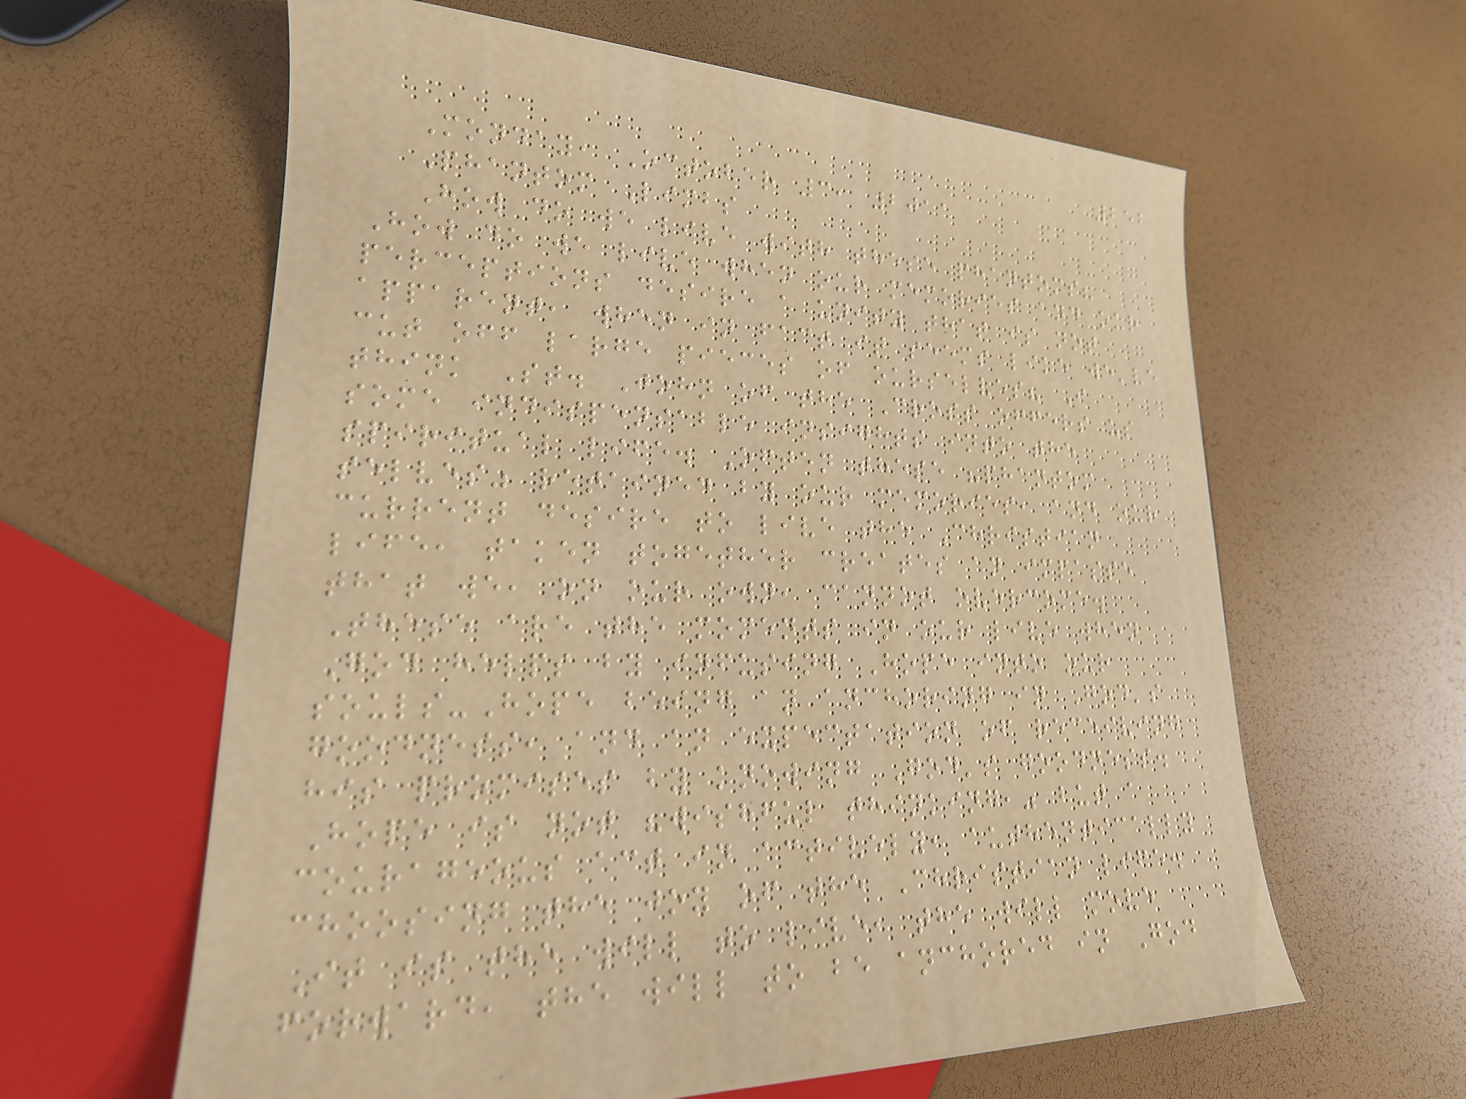252
Monday, October 3, 2011
Phantom Limbs
How do we live with these phantoms?
How do we live when our memories and our
perceptions desire a unity that is not
apparent, when in fact it seems like we've
cut off large pieces of ourselves? I
think St. John of the Cross offers us
some indispensable insights into the
spiritual life. Often these "phantom
selves" retained by our memories, and our
current desire to live the Christian
life, taken together creates an impasse
that we, on our own, cannot overcome.
These are the moments in our live when
God helps by infusing Hope into our
souls-Hope being an anchoring in God's
goodness, and an expectation of receiving
his promises by knowing God's goodness.
Hope is not "wishful thinking," but a
courageous act in actively, authentically
choosing the joy of the Christian life.
It is the will to live, the will move
forward, the will to be anchored in God
